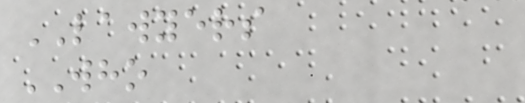LAWYERS
WHO
